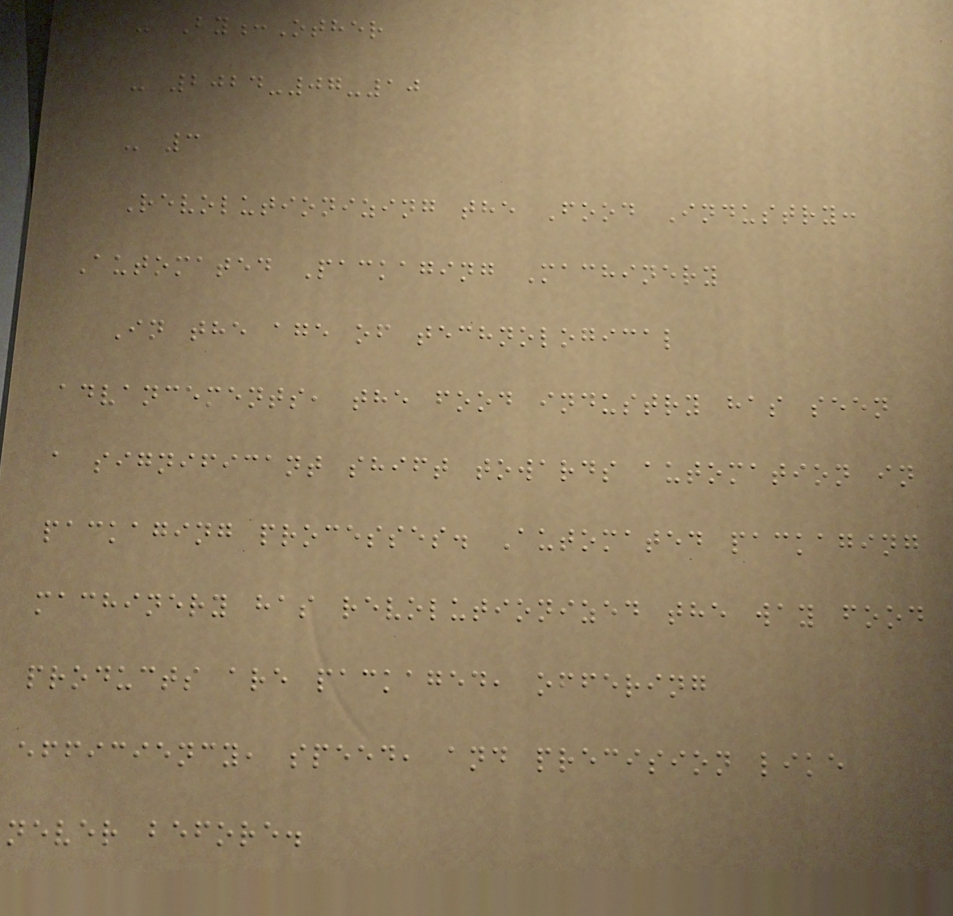- By:Other
- 2024-07-10
- 3
Revolutionizing the Food Industry:
Automated Packaging Machinery
In the age of technological
advancements, the food industry has seen
a significant shift towards automation in
packaging processes. Automated packaging
machinery has revolutionized the way food
products are packaged, offering
efficiency, speed, and precision like
never before.
